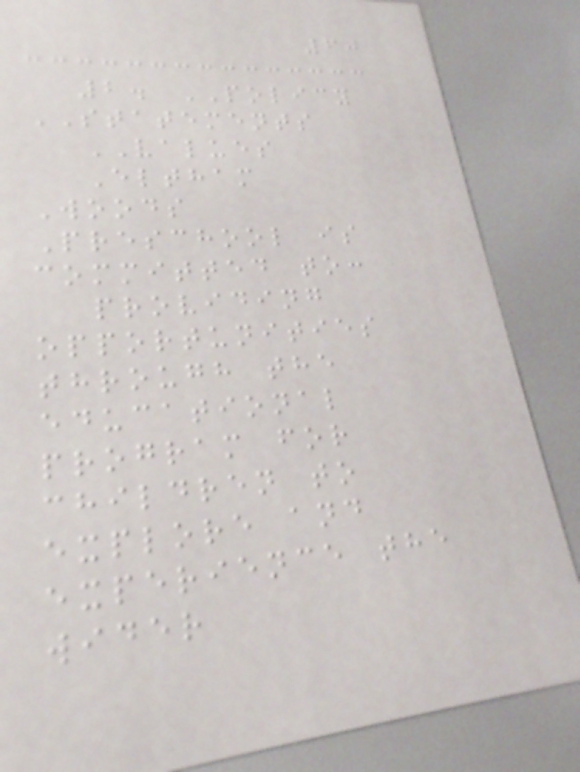60
2. POLICY
STATEMENTS
VALUES
Eltham
Woods
Preschool is
committed to:
providing
opportunities
through the
educational
program for
children to
explore and
experience the
wider
